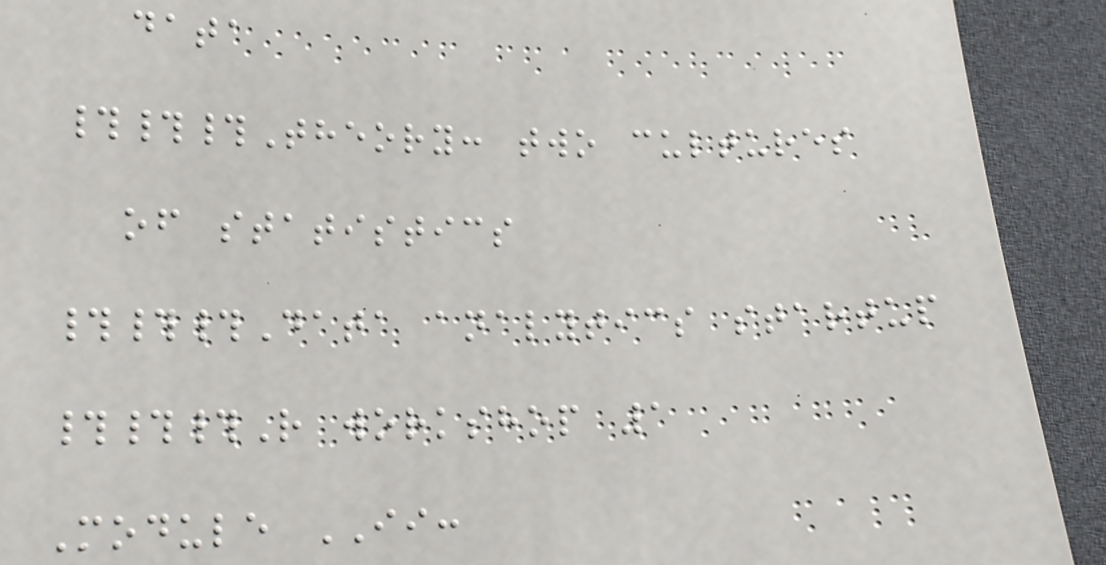data
###Theory: two cultures
of statistics
###Data analytics startup
###R workshop 1
Module II:
